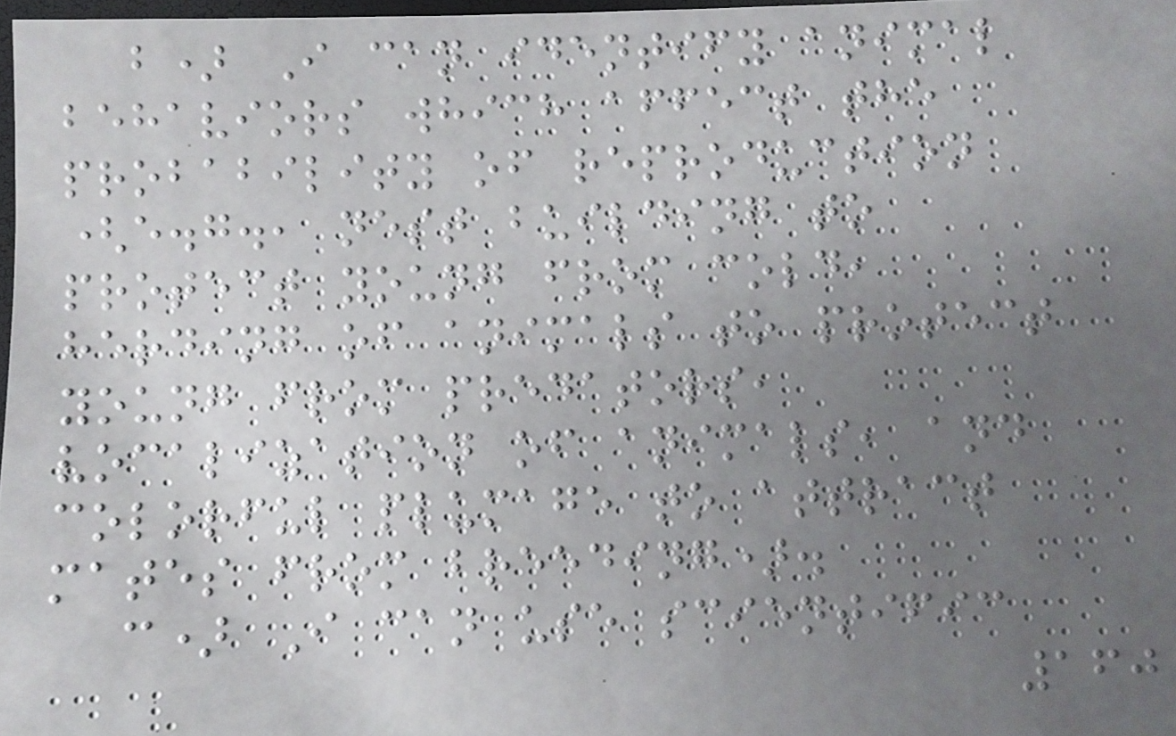b) I can identify animal
behaviors which affect the
probability of reproduction
(e.g., nest building to
protect young from cold,
herding of animals to protect
young from predators,
vocalization of animals, and
colorful plumage to attract
mates from breeding).
c) I can use scientific
160
